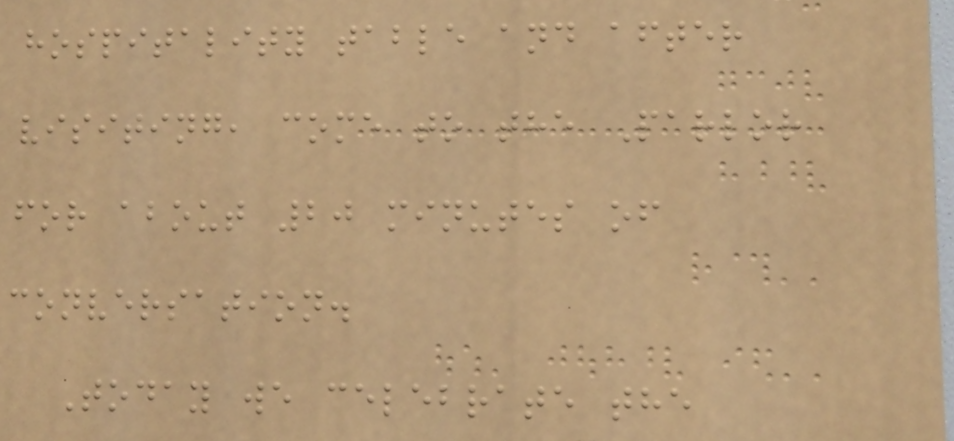hospitality table and after
visiting, come to the Parlor
for about 20 minutes of
conversation.
Today we celebrate the
